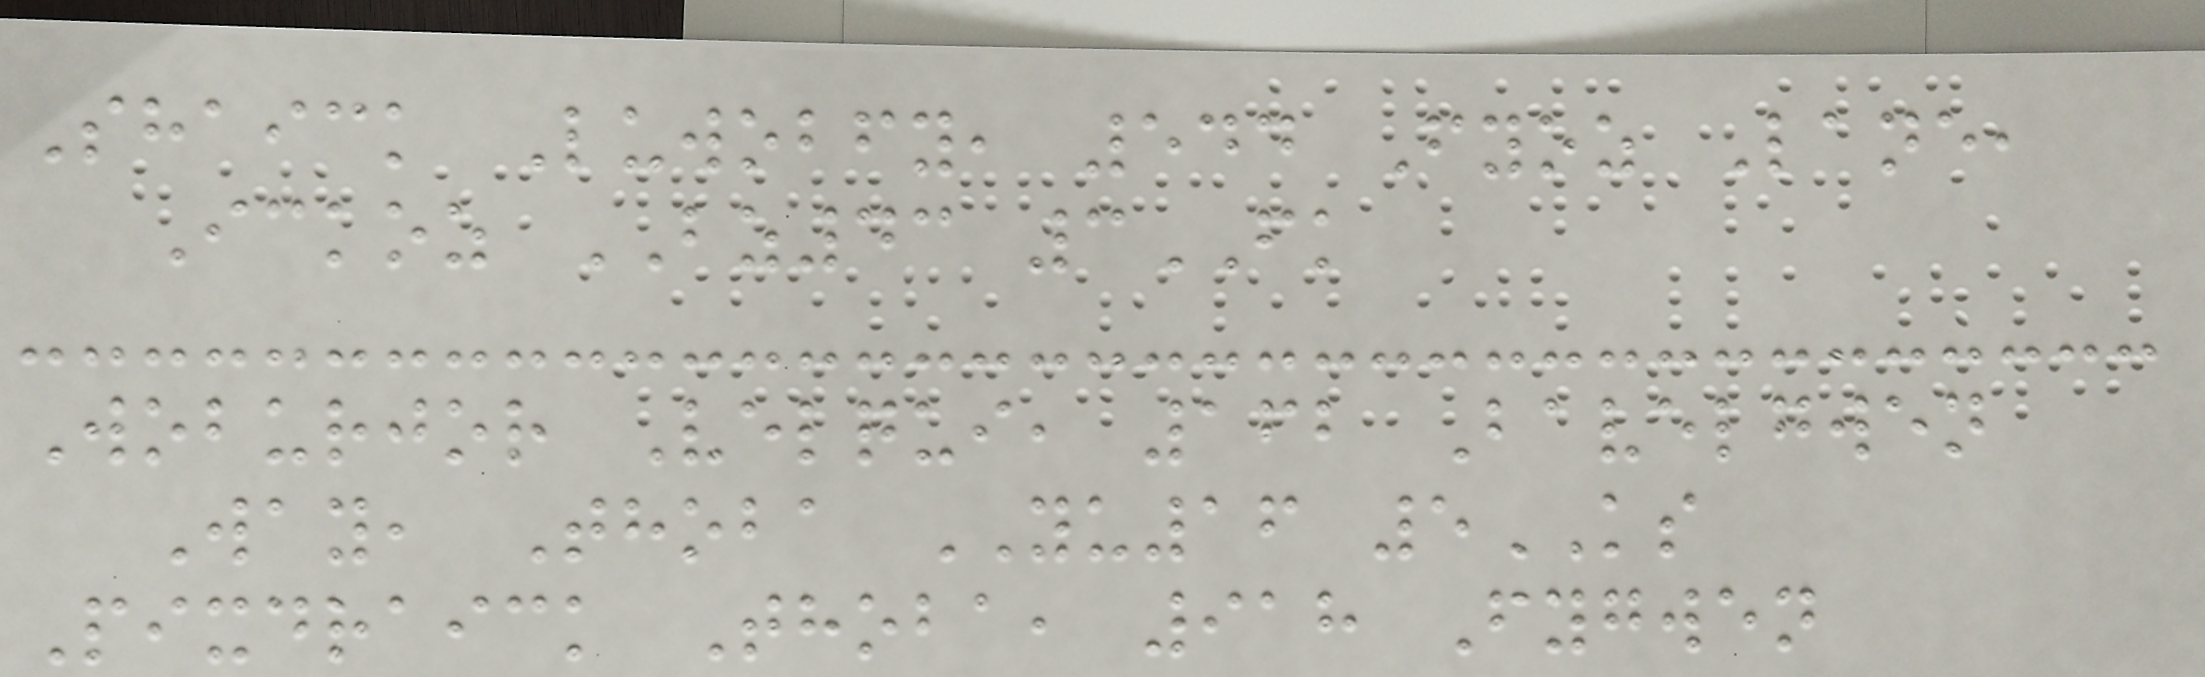Shaick Luwobfy, 544 Fyoz Lane,
Ickoz BZ43 3FK
Woburjor Velqui, 162 Bavelgwen
Way, Thoba YU16 5KS
Pixdraick Thoba, 918 Fygwen
